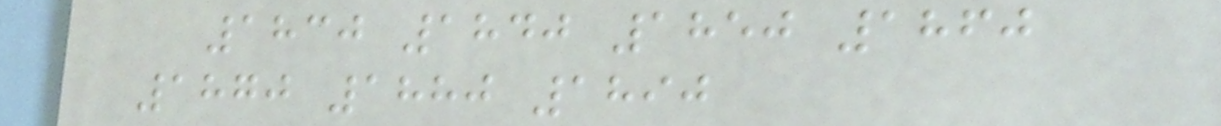1830 1840 1850 1860
1870 1880 1890
